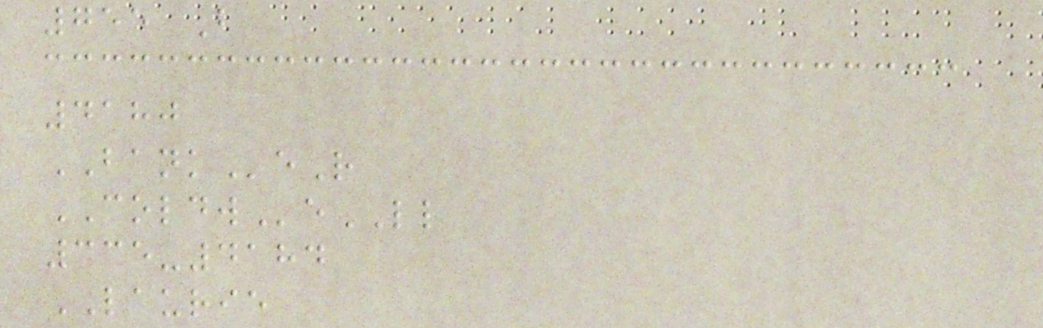755 B
4180
BANKeR
COLDWeLL
335-4184
LAURIE
